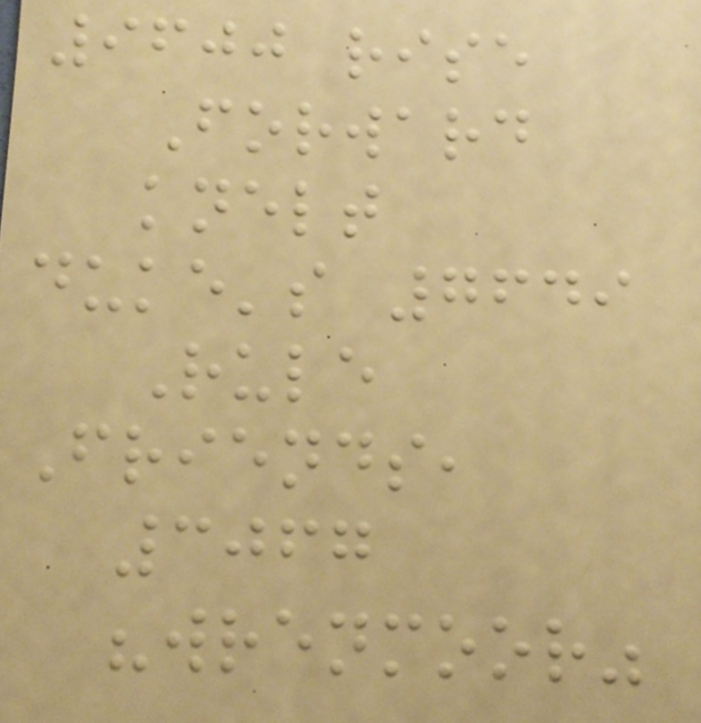9600 rise
Forward
knelt
duke's 7649
Rule
Friends,
3067
"wrenmoor"
